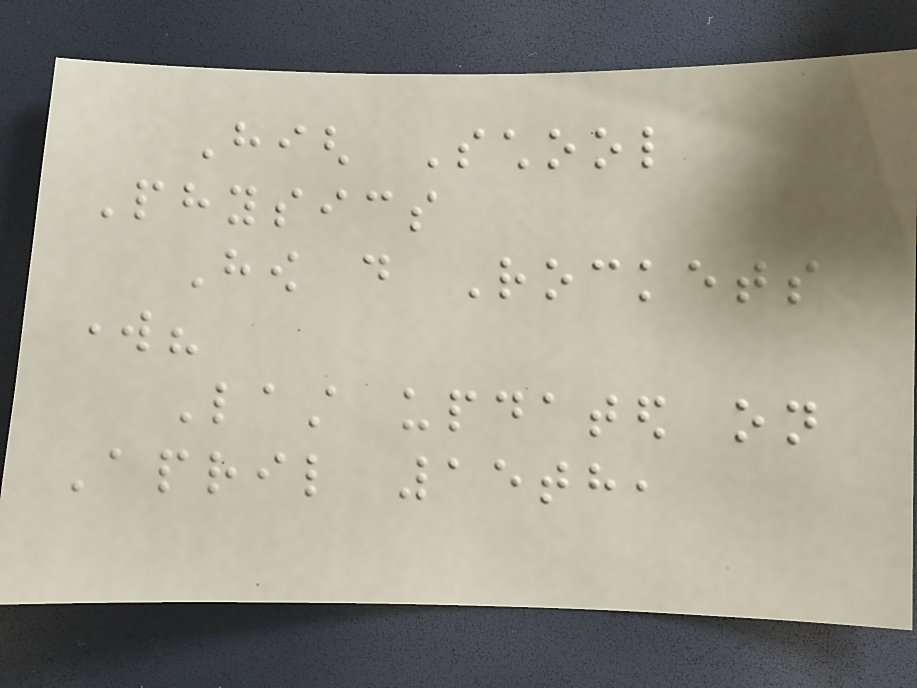High School
Physics
How do Rockets
work?
Last updated on
April 15th,
